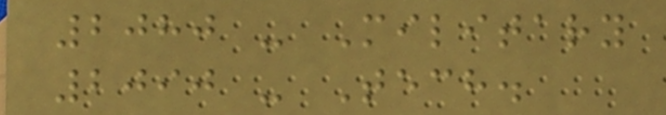2080 - Military
2090 - Tech.
